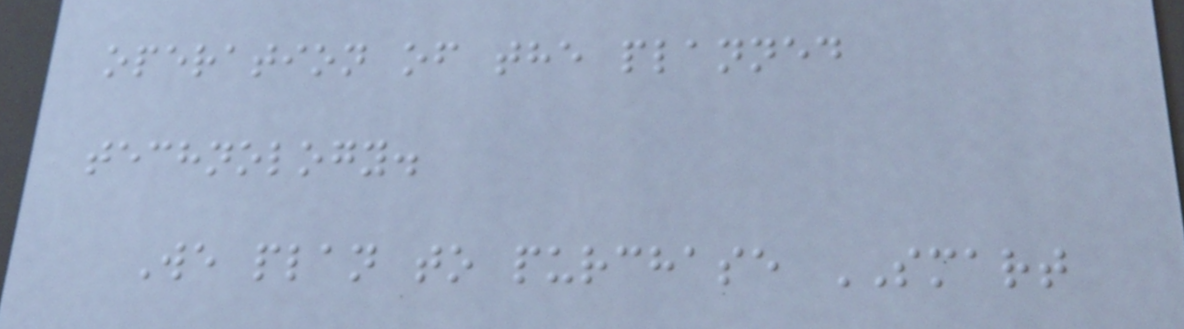operation of the planned
technology.
We plan to purchase SMART
